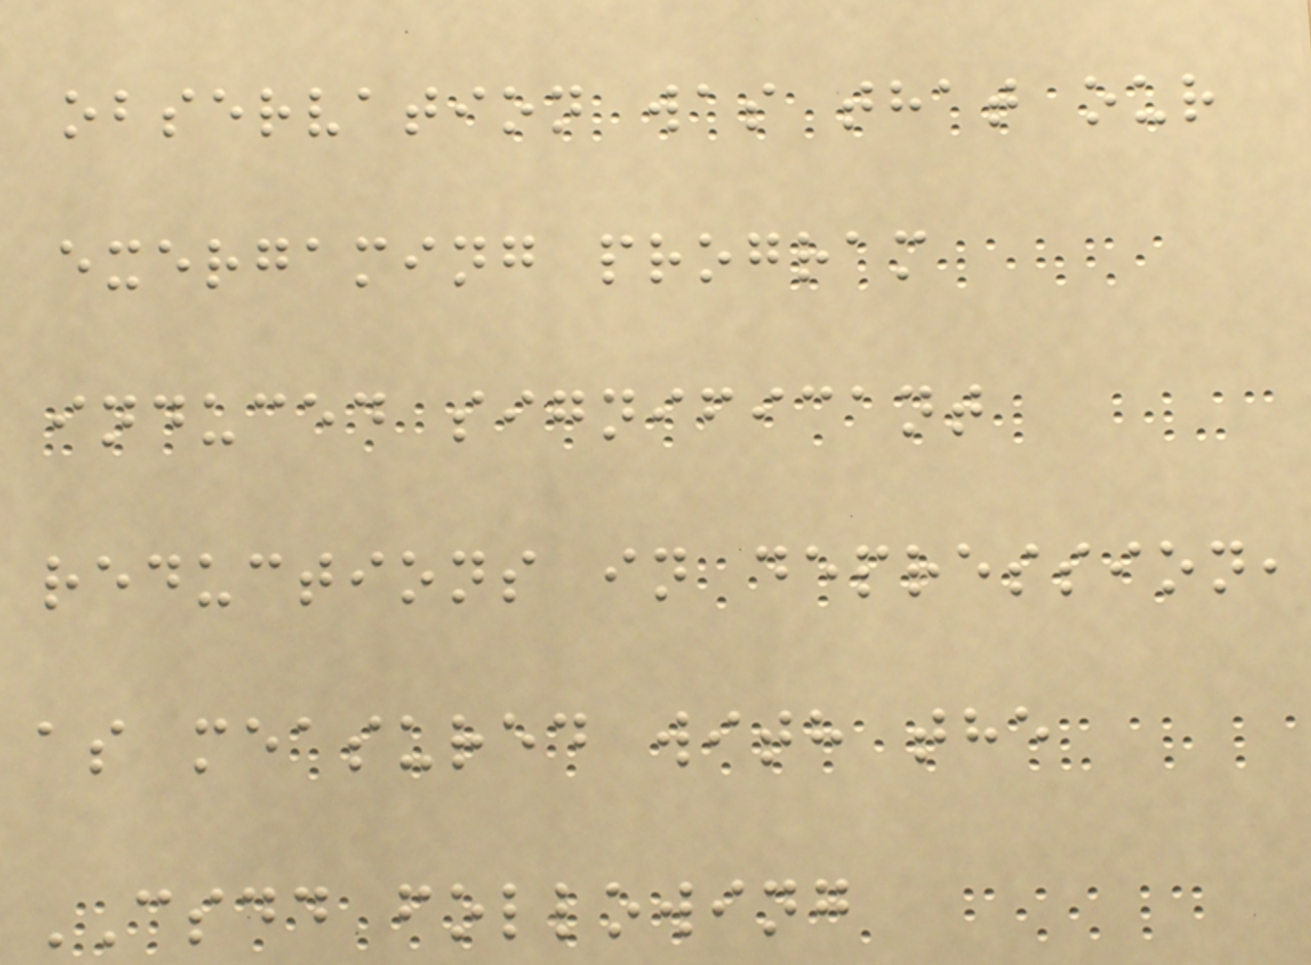observation was that our
exergaming program
induced significant
reductions in depression,
as measured with the
CSDD following
